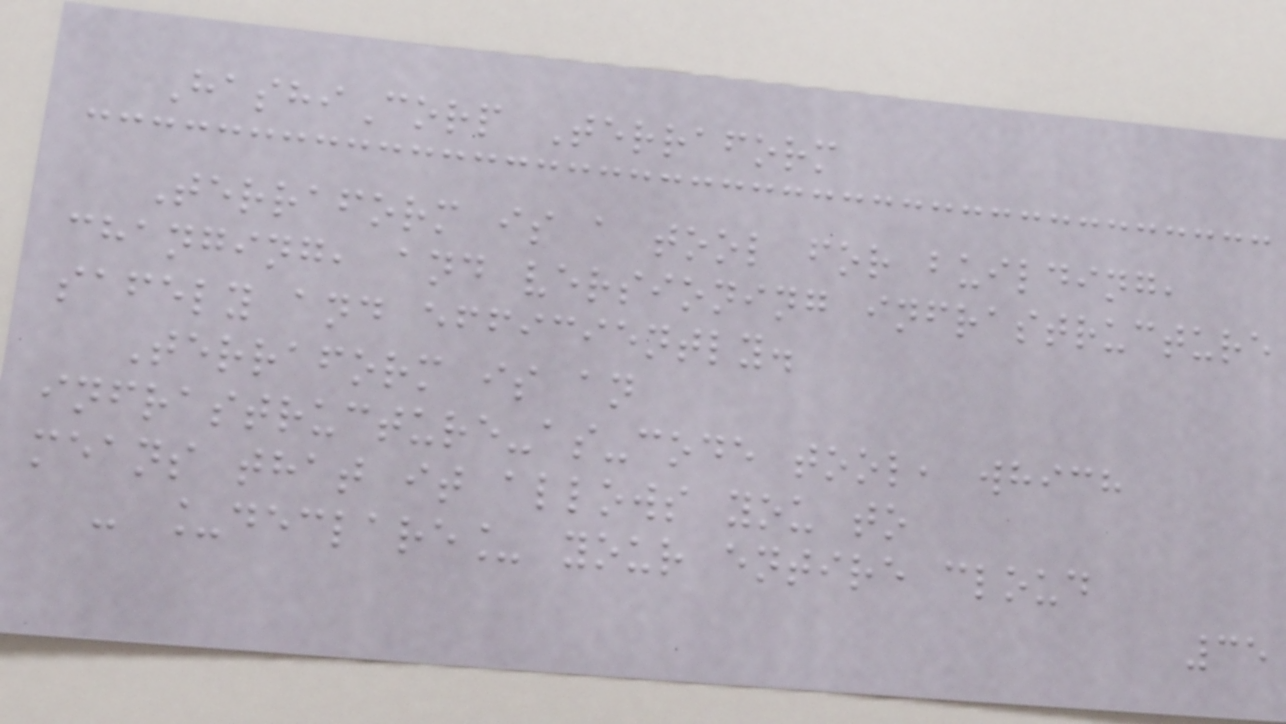HashiCorp Terraform
Terraform is a tool for building,
changing, and versioning infrastructure
safely and efficiently.
Terraform is an
infrastructure-as-code tool, which
means that it allows you to
- _declare_ your entire cloud
35
